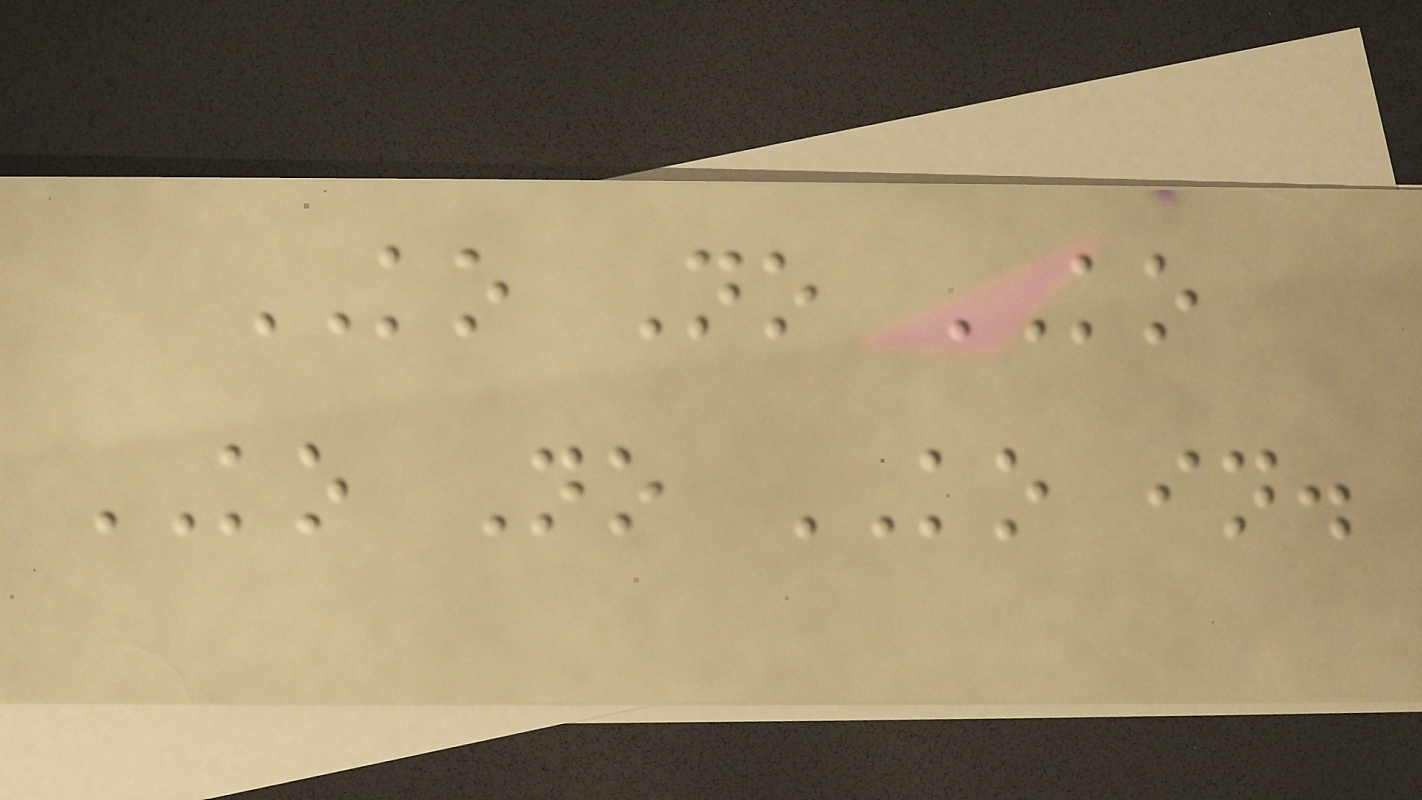KO No KO
KO No KO in.
